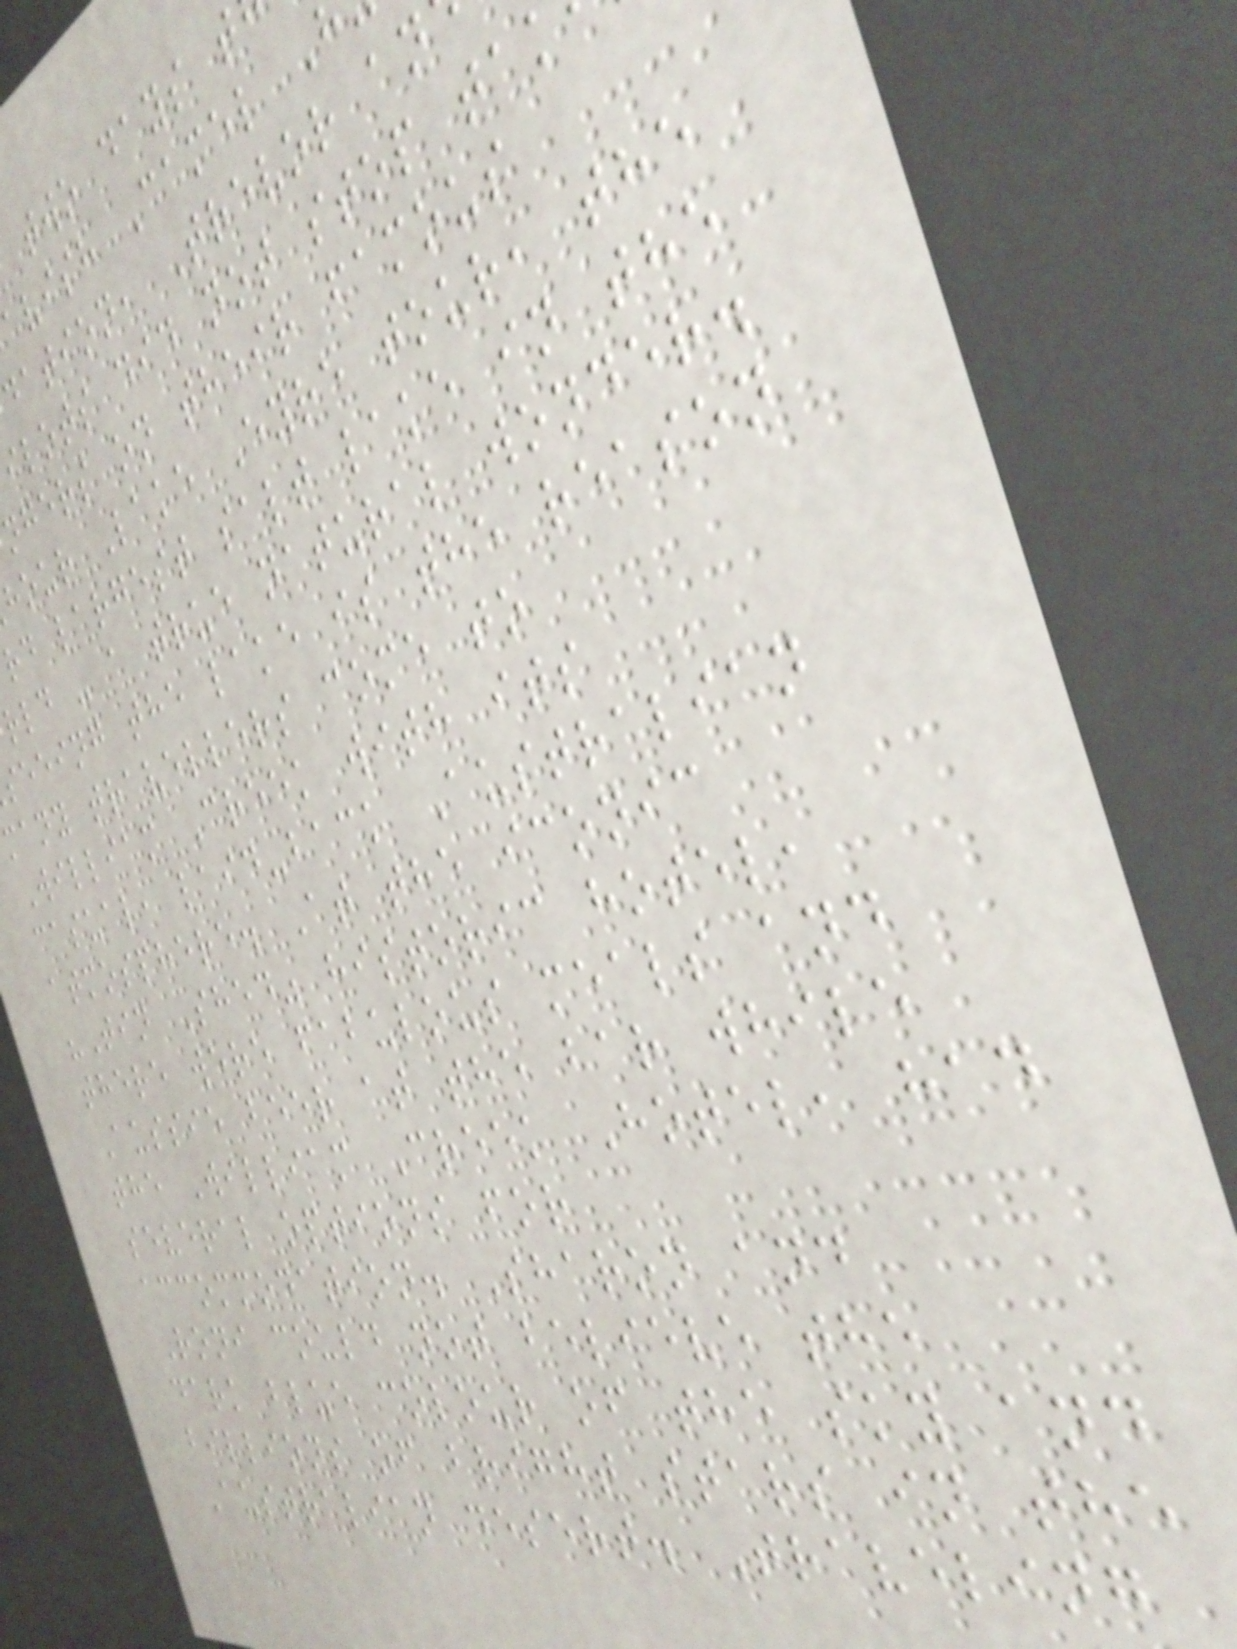two days t
avish Camel
dation, Trevor an
ilots did not stop ta
ngers on their famous
hour Lake Eyre tour, the
rd largest salt lake in the
rld - a true natural wonder.
seeing the lake is the reason
many travellers come to
William Creek with its
casual, laid-back Australian
atmosphere. At the iconic
"Tin Shed" historic hotel,
there were fabulous meals and
Aussie beer at the bar while
the William Creek Hotel, had
several options for
accommodation. Sharon and
Roni could not believe the
dark blue colour of the sky and
billions of bright stars in the
Australian desert. Traveling
